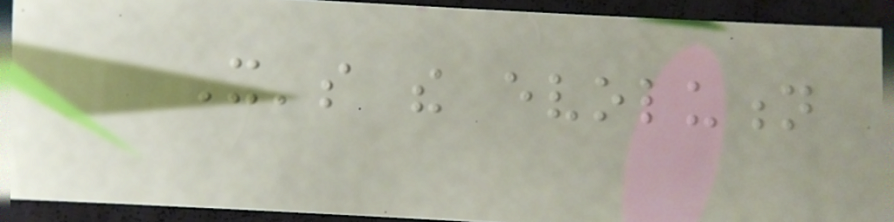It's the evolution
